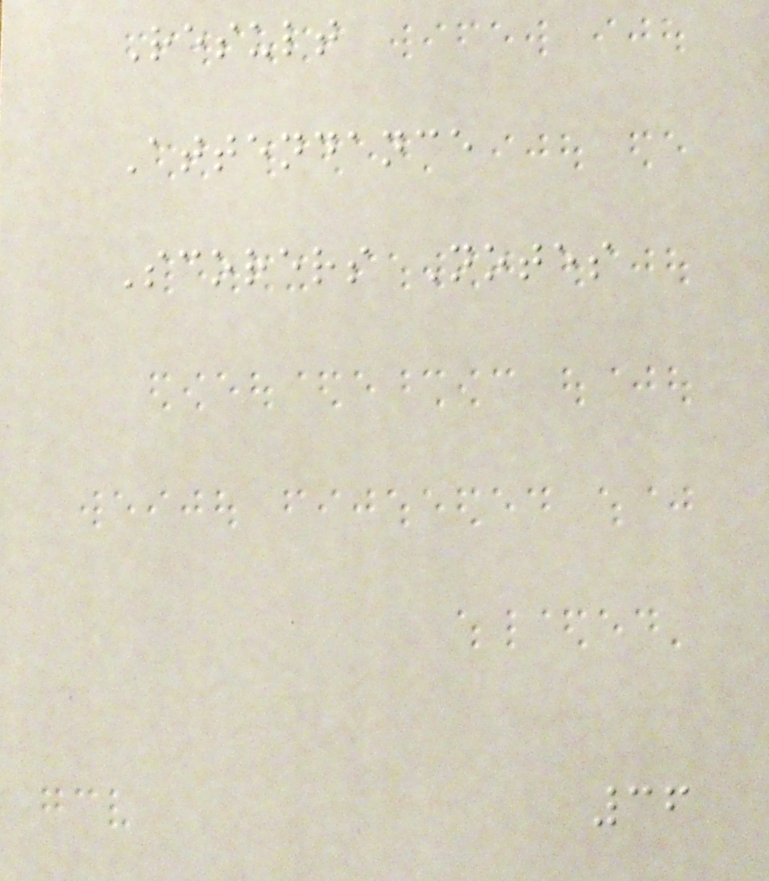Result
Attendance
Scorers Notes
36
